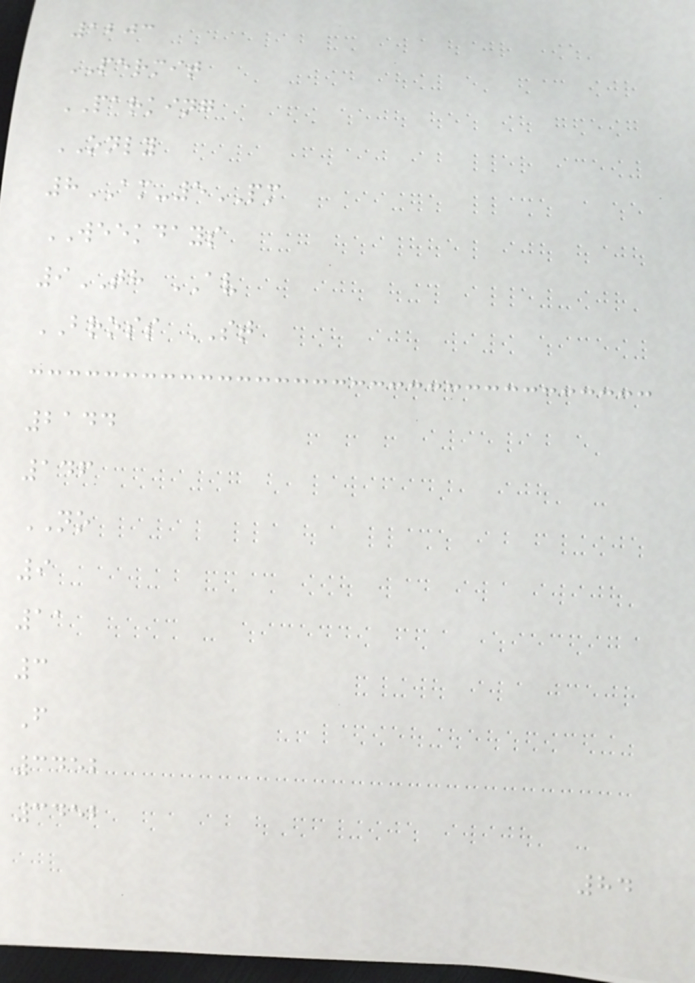1203
PERMIT
PARKING
ONLY
8AM-5PM
WEEKDAYS
9TH AV
BROSS ST
2144
146
NO
9
11
3
F
3452
3452
84
